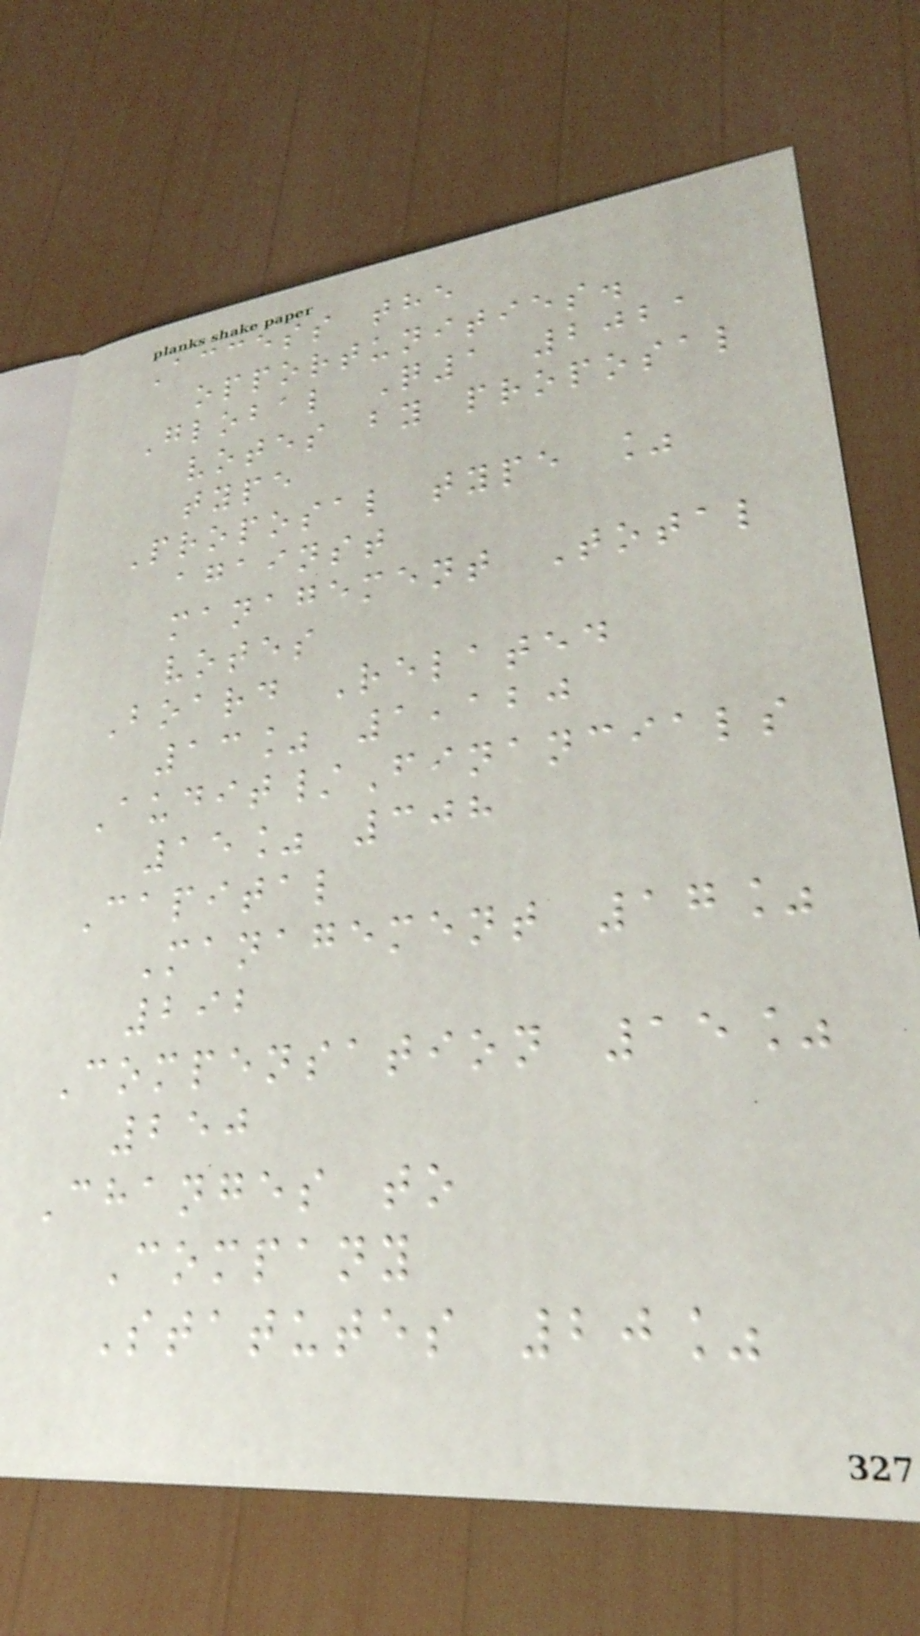Access the
opportunities.
Global Q1 2021
votes by proposal
type
Proposal type %
against
management Total
votes
Board Related
13% 1,120
Audit/Financials
15% 308
Capital
Management 17%
292
Compensation 15%
250
Changes to
Company
Statutes 20%
